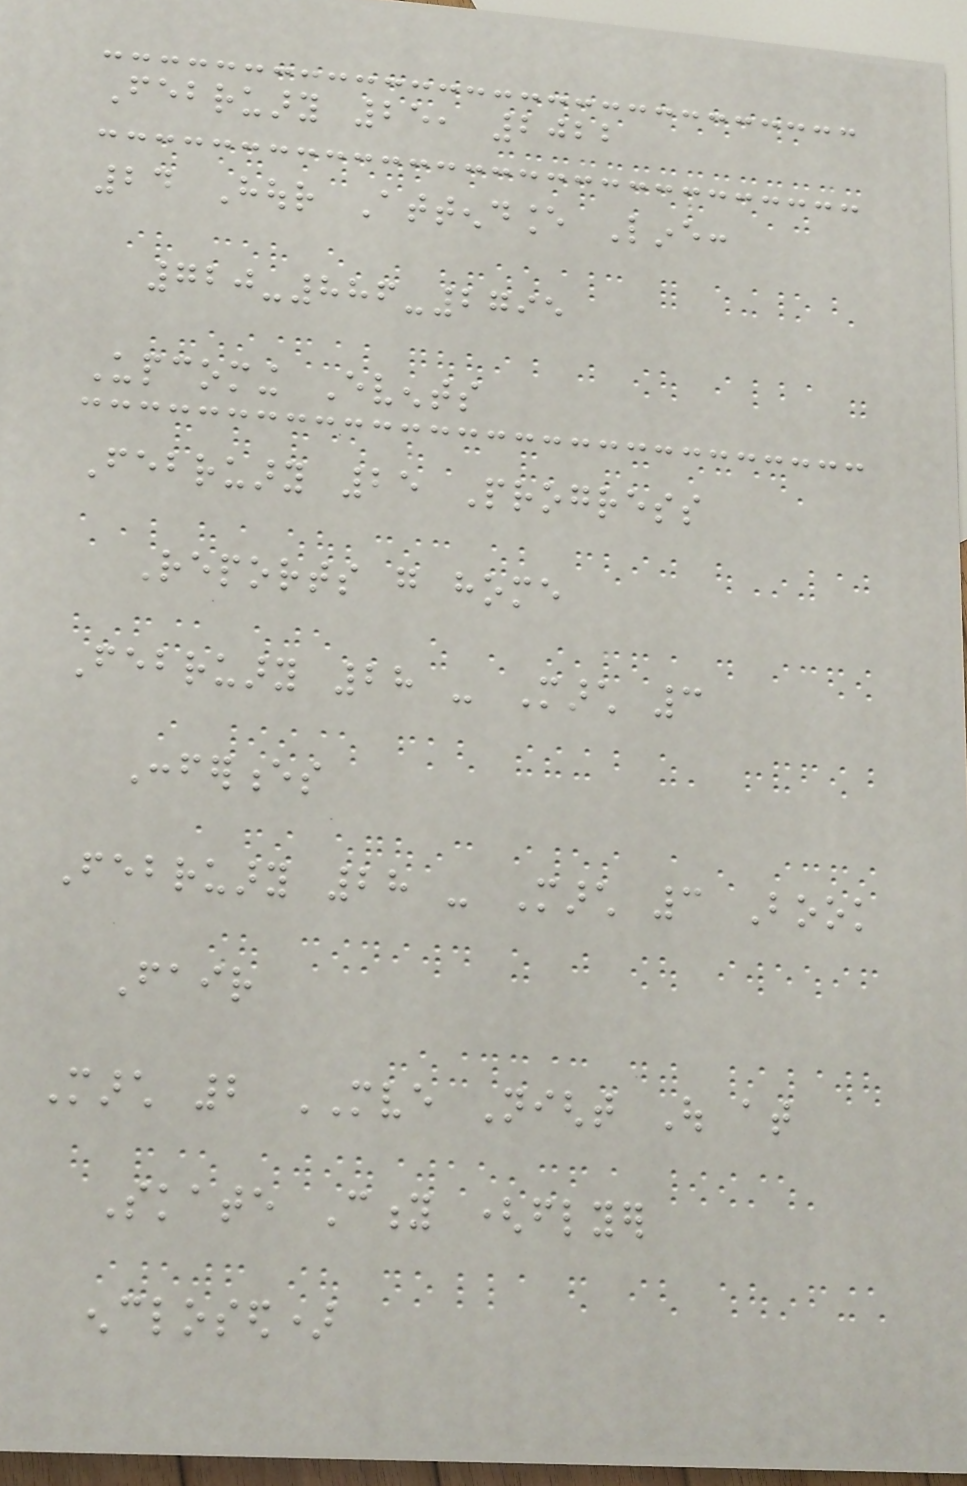February 25, 2022
24 Hour Attendance Line:
720-886-2795
Upcoming Events
February 25 Progress
Reports go home
February 28 - March 3
Conferences
February 28 - March 3 Book
Fair
March 2 MVE Night Out at
Skate City (flyer
enclosed)
